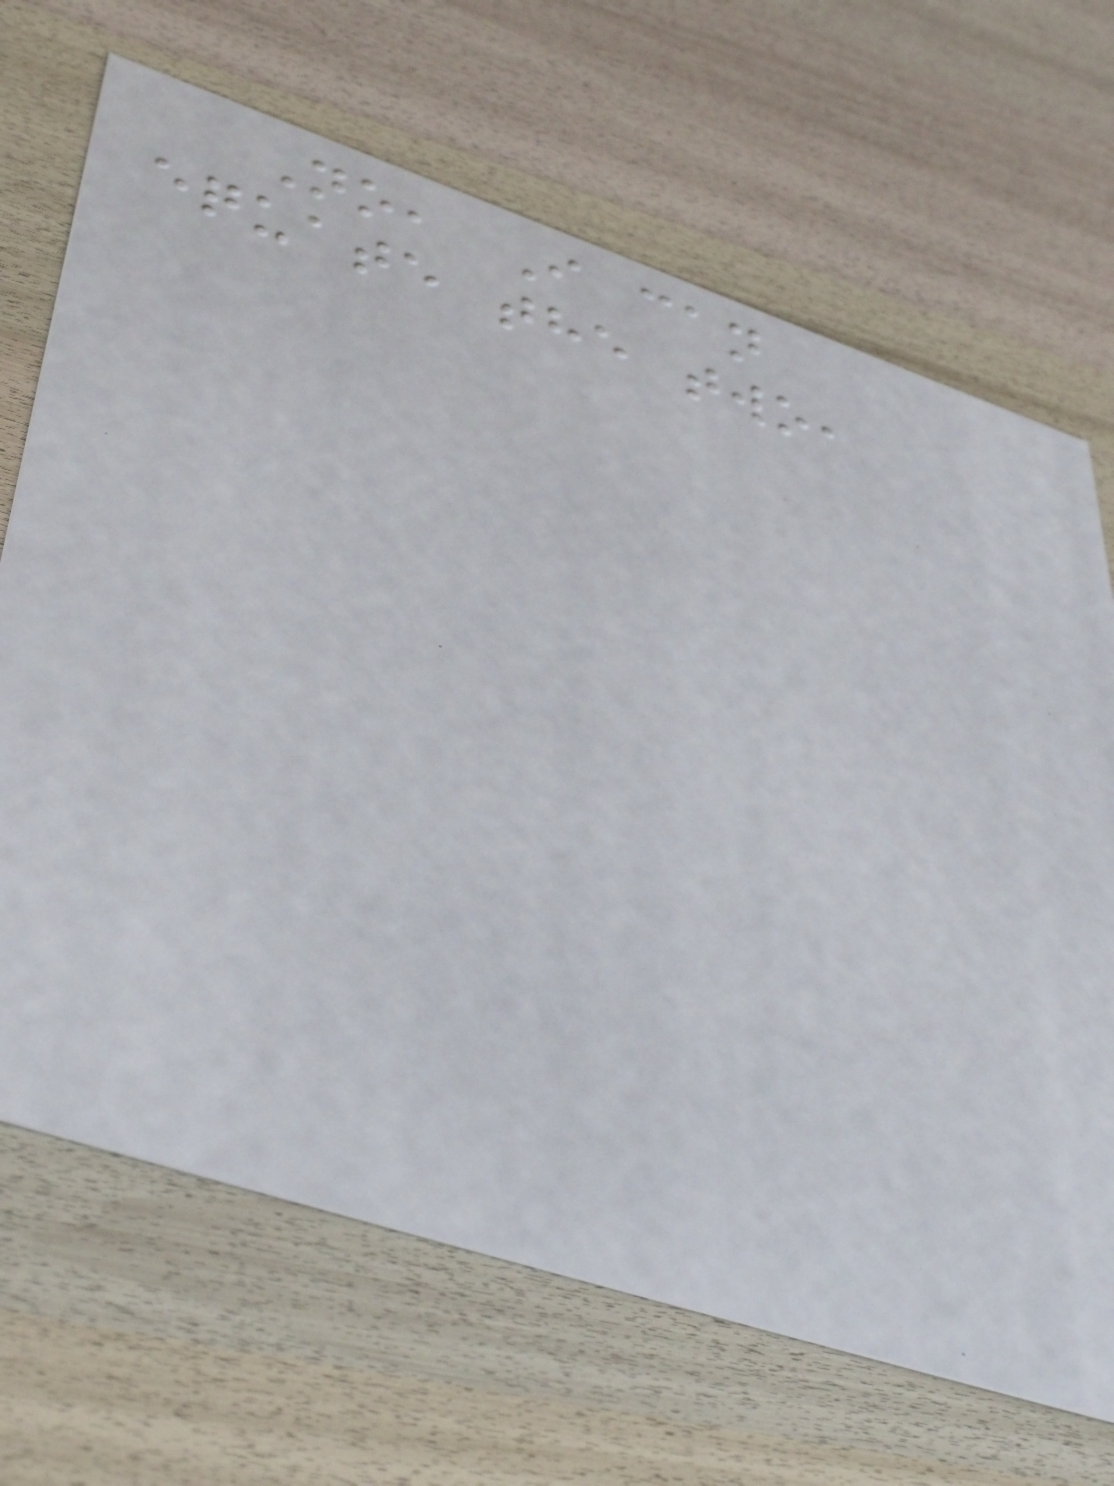No, I can
equate the two,
